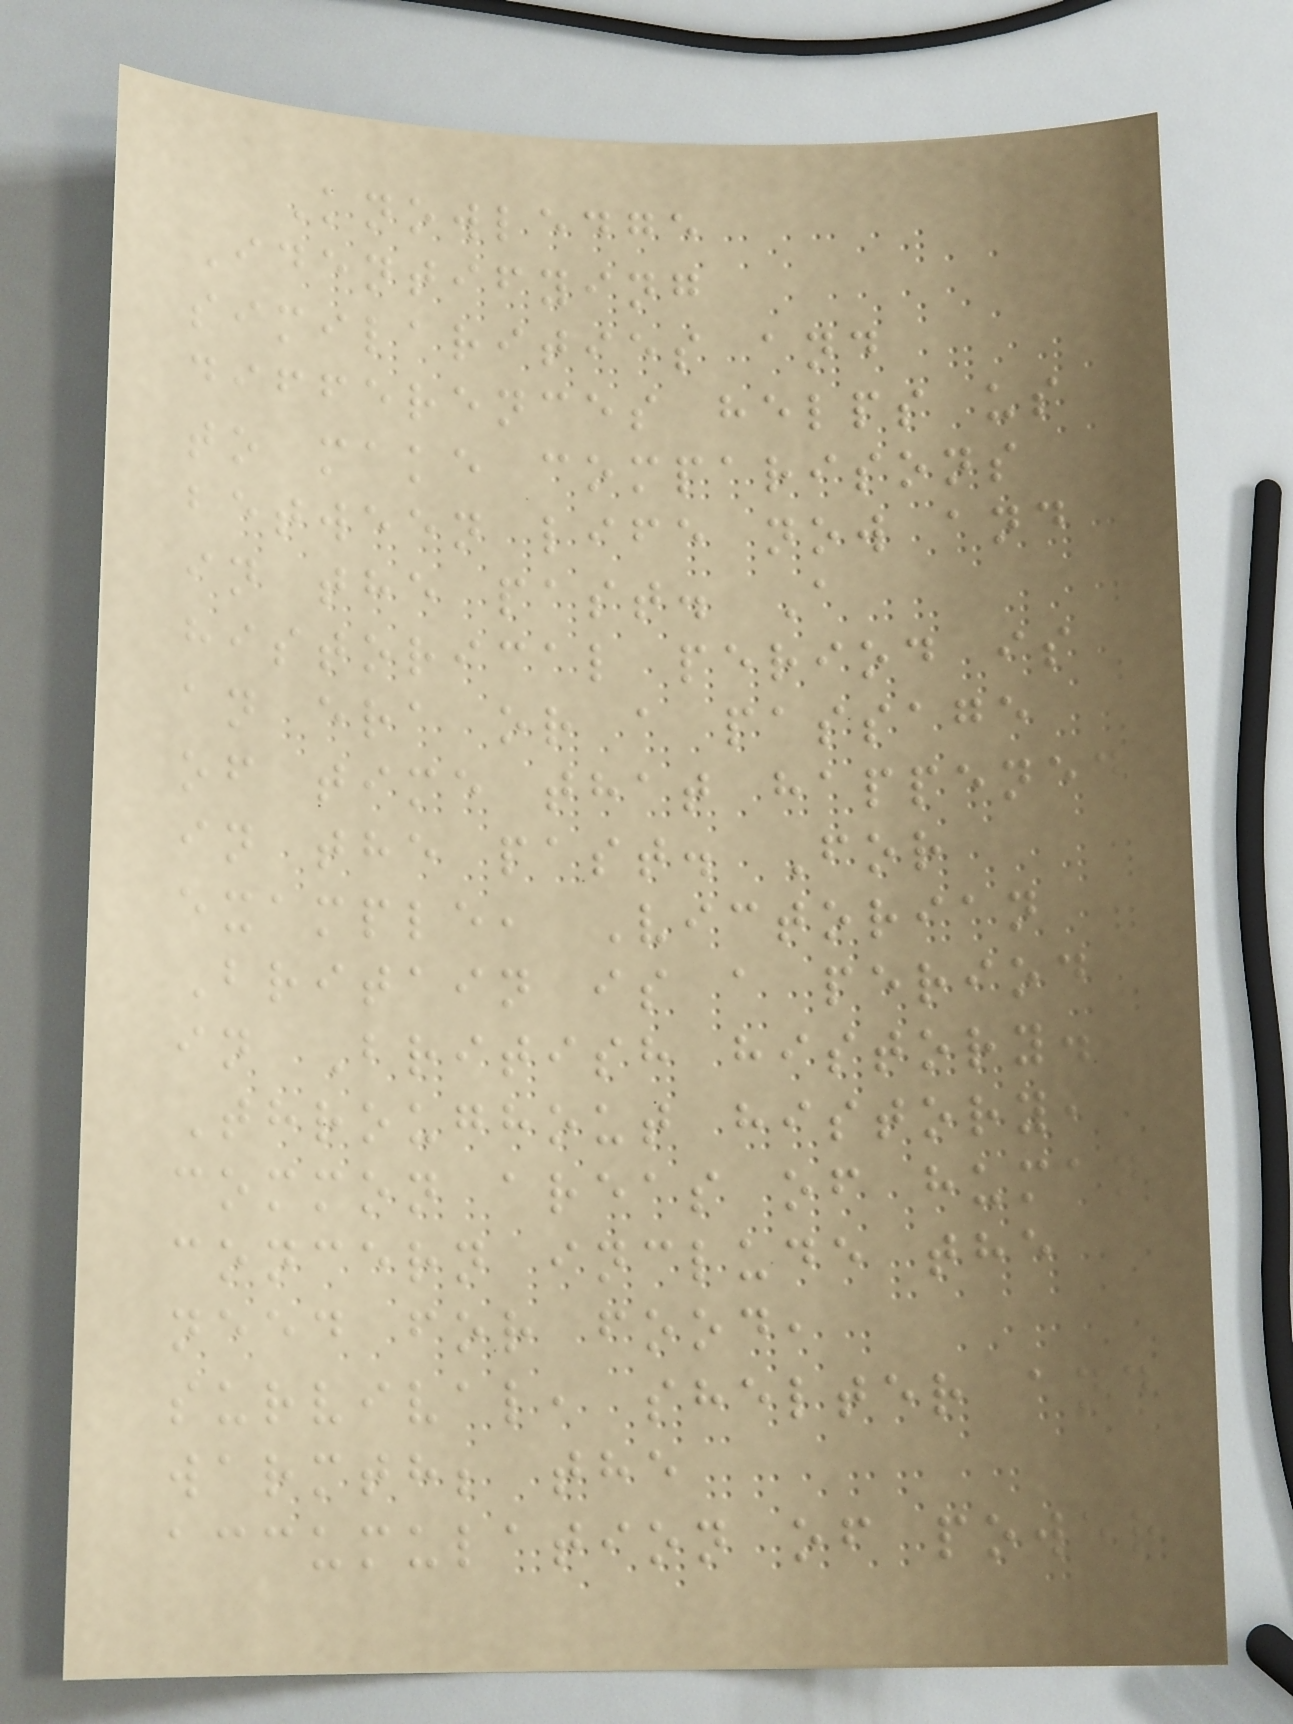Knowledge
Identifying
similarities and
differences helps us
to make comparisons
between life now and
in the past. A
historical period is
an era or a passage
of time that happened
in the past. For
example, Victorian
Britain is a period
in British history.
Throughout history,
common areas of human
concern include the
need for food,
survival, shelter and
warmth; the
accumulation of power
